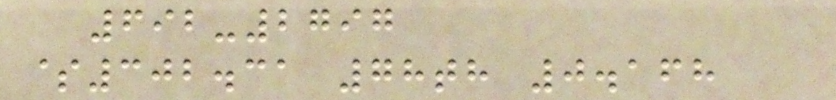692-2797
$302.31 78th 0.168
